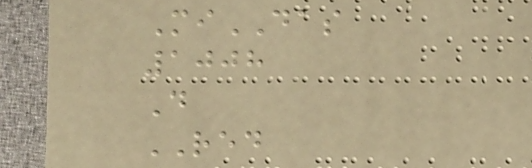MiDAS
1008
D
RED
